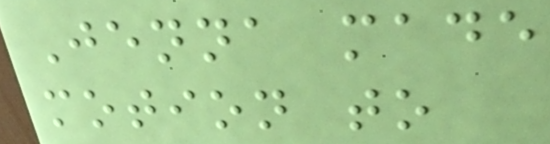Jenna made
motion to
